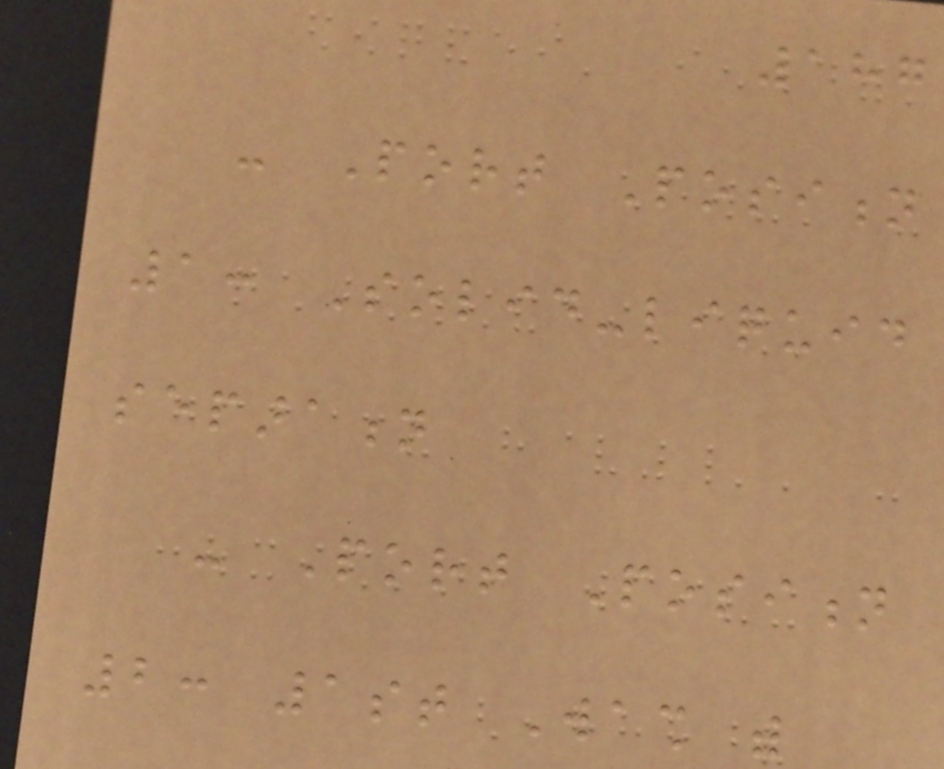187
- Port Position
1: Solid-liquid
separation
- Port Position
2: 1st Wash with
